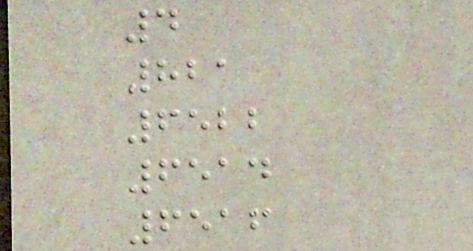4
821
6522
6514
6516
